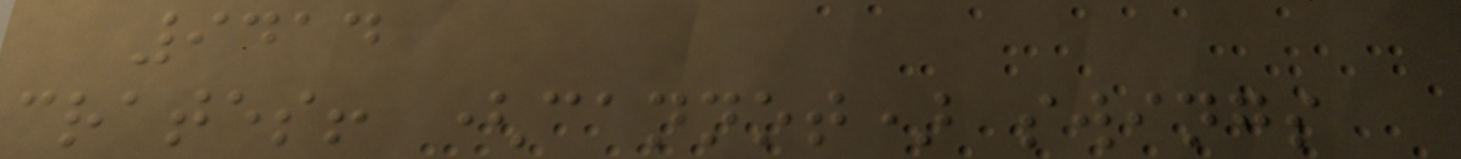9414
crates! (cannot) swings
